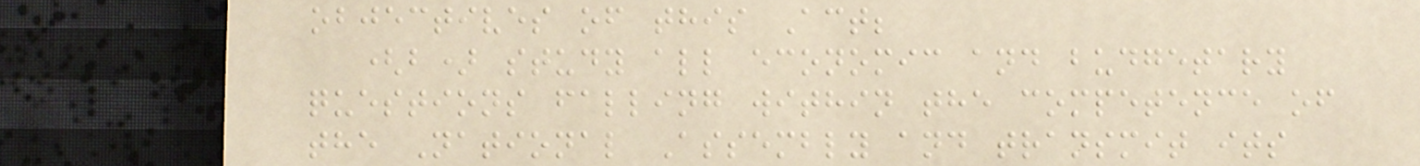objectives of this Act;
(b) study all economic and budgetary
questions falling within the competence of
the National Assembly and transmit its
